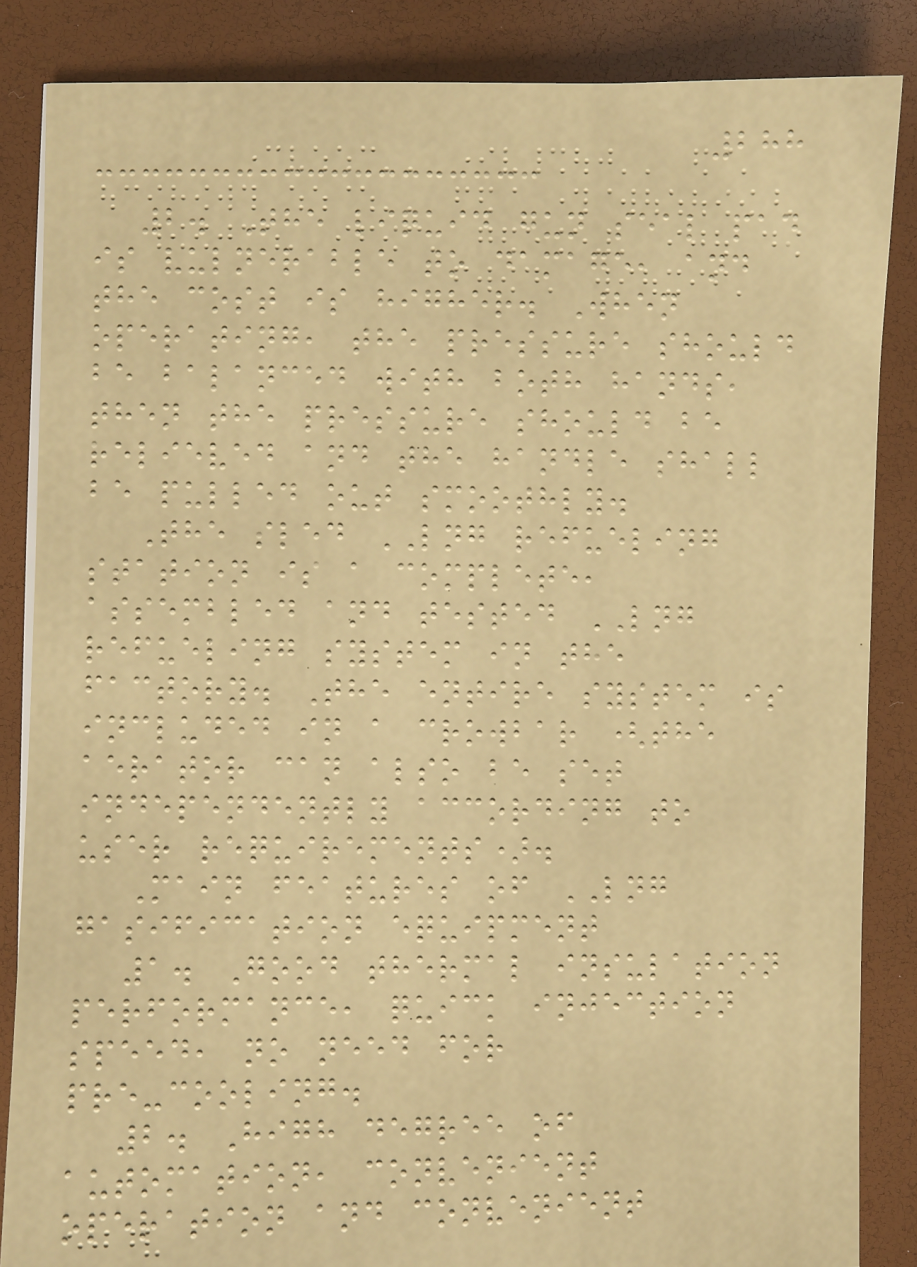288
2. The liquid gun seal pad
is vulnerable to damage, and
the cost is higher. When
operating, the pressure should
be balanced with both hands,
then the pressure should be
relieved and the handle shall
be pulled out smoothly.
The sled LNG refueling
station is a complete,
assembled and tested LNG
refueling system in the
factory. The entire system is
included in a crowbar (the
aerator can also be set
independently according to
user requirements).
Main features of LNG
gasification equipment
1. Good thermal insulation
performance, quick injection
speed, no need for
pre-cooling.
2. High degree of
automation, convenient
operation and convenient
